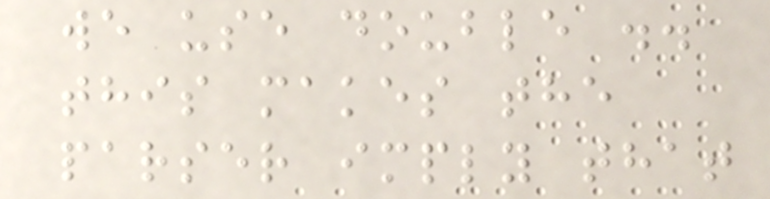we use double ..
this makes the
parser imply that
